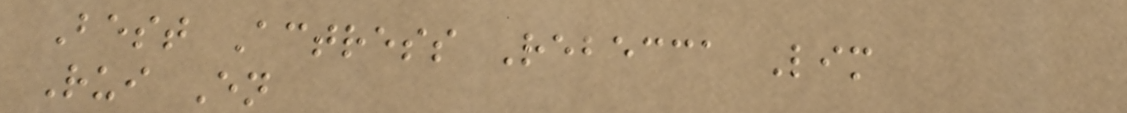Best Actress Rebecca Lim
Rui En
